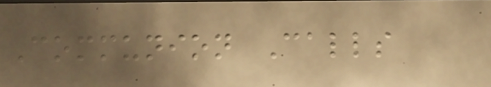Communion Calls
